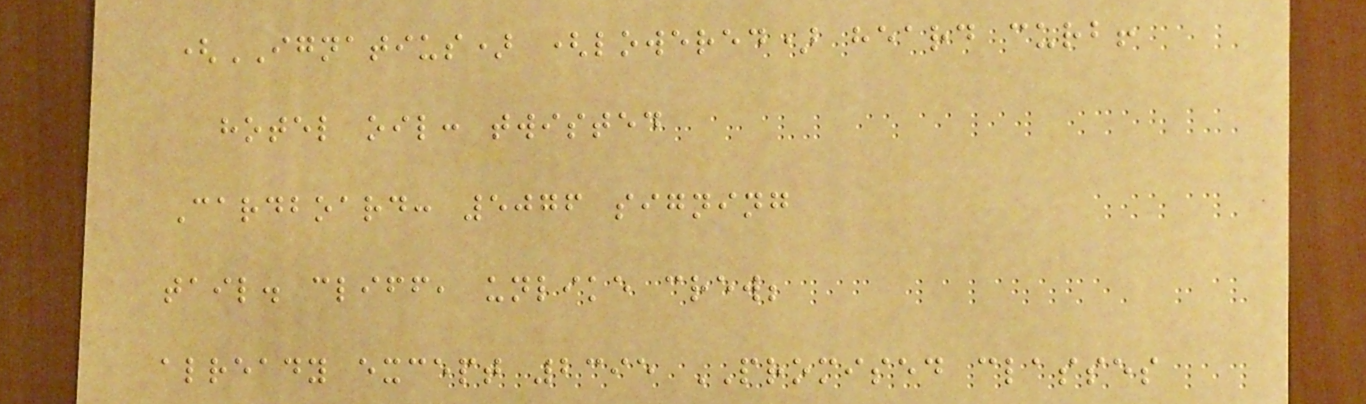(IGNATIUS) (lowered) heard curb!
hotel oil: twisted
Cardboard: 5076 signing
tail. cliff, unlike crew;
already except 2395 PROMISED classes
